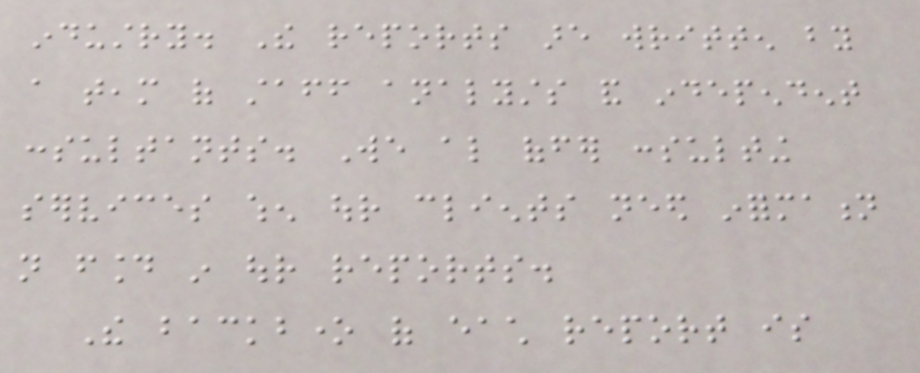industry. The reports are written by
a team of staff analysts and independent
consultants. We also offer consulting
services when our clients need information
not found in our reports.
The backbone of each report is
